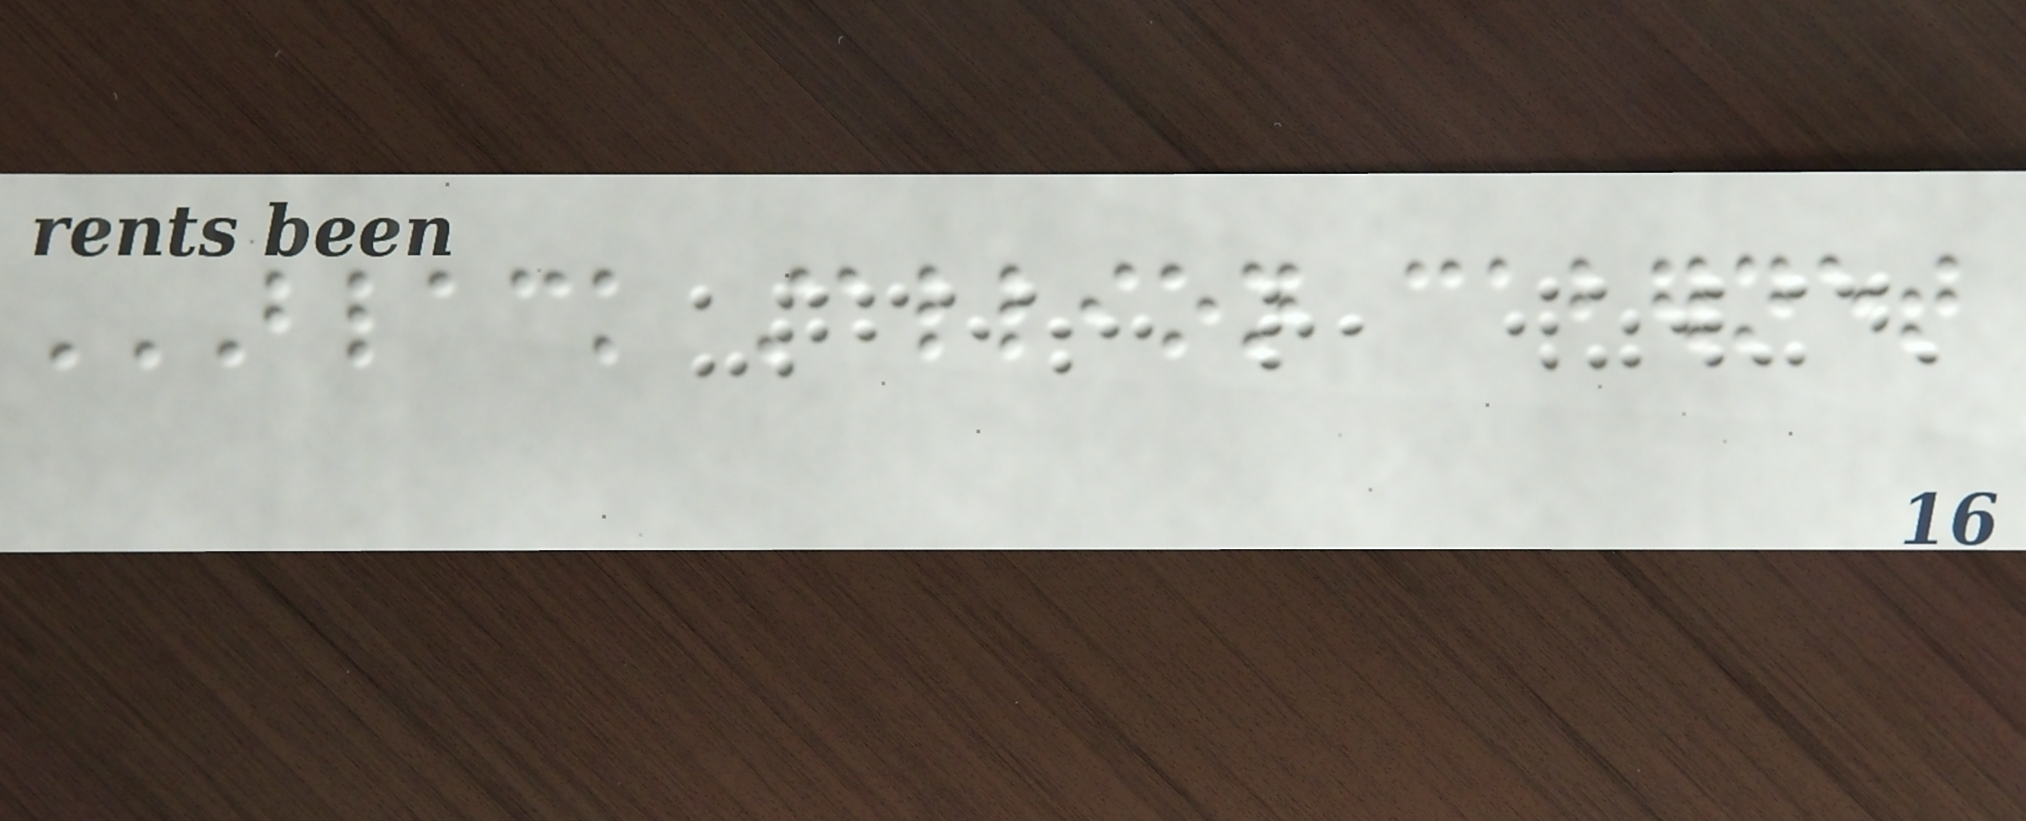BLACK STALLION CABERNET
